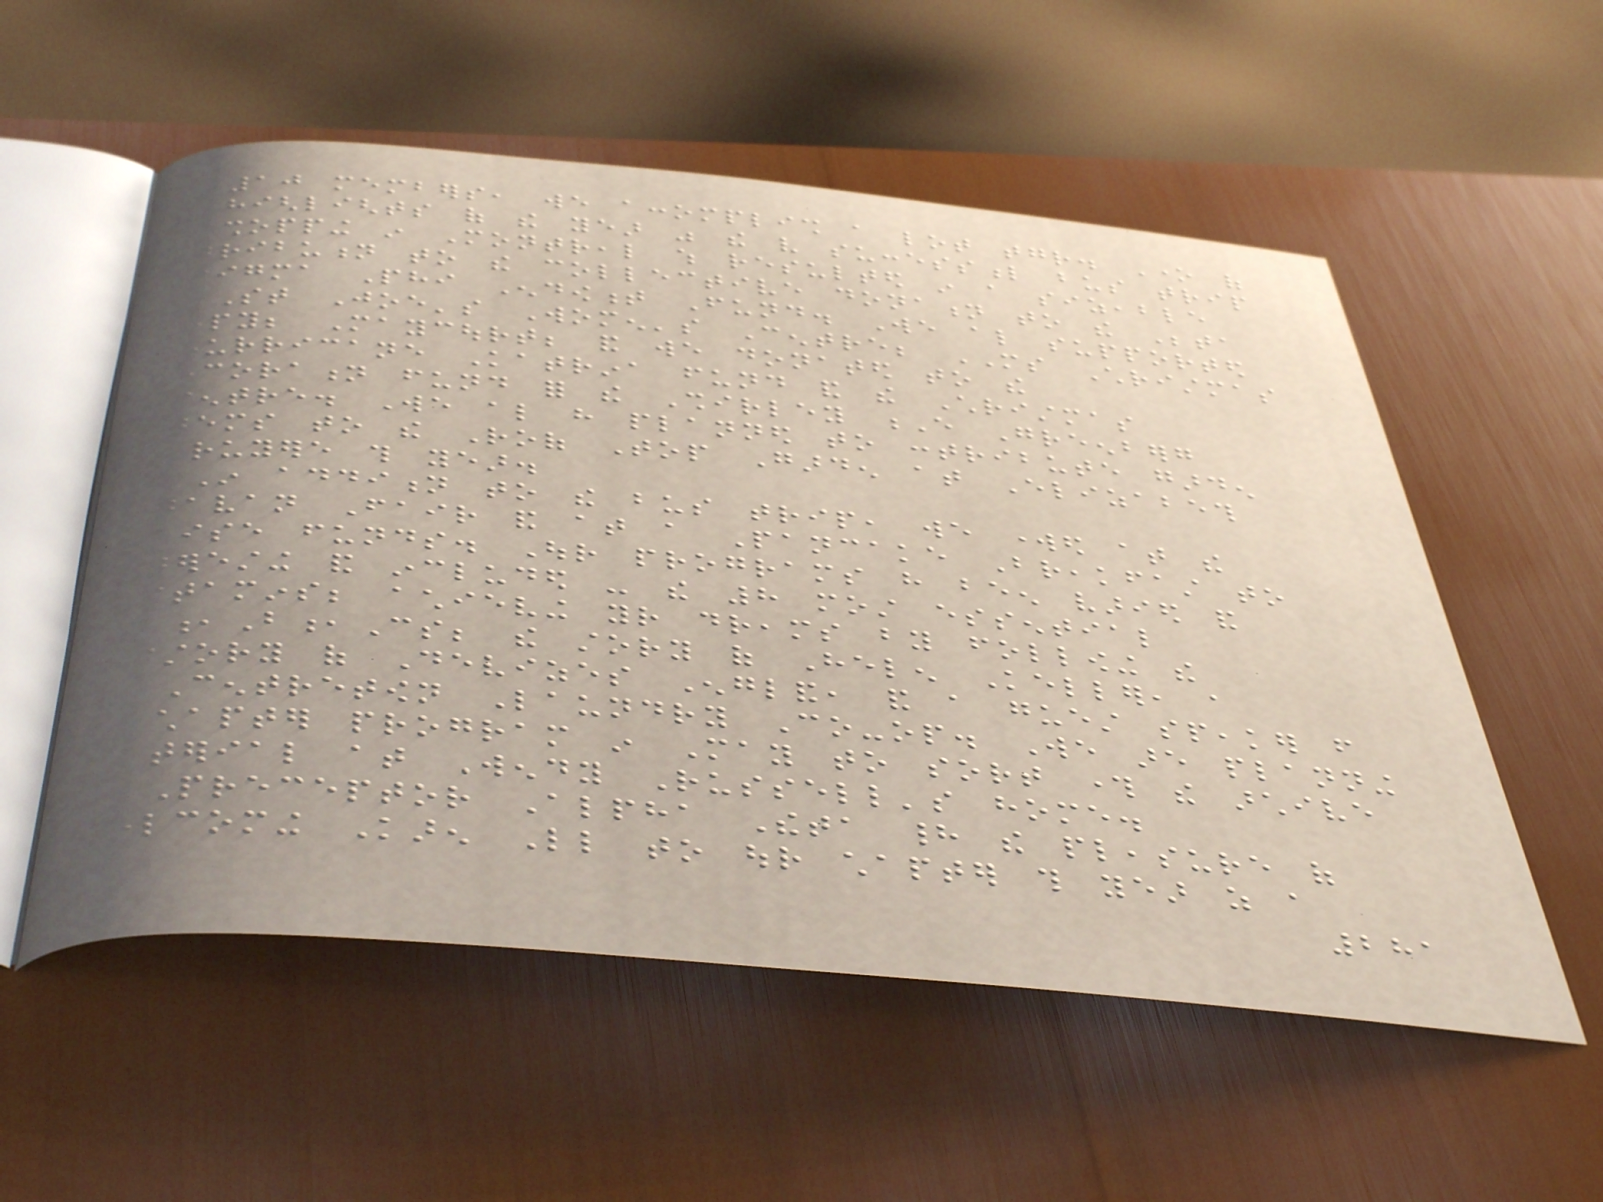10 members, we accomplish a lot together. One of
the highlights of the year was the very successful bus trip
for shopping in Montreal which resulted in a sizeable
contribution to the collective donation to the Beta
Sigma Phi Endowment Fund. We also supported
the St Joe's Women's Centre; MS Christmas
Party; Maycourt; and we donated to the
Hurricane Katrina fund and the Christmas
decoration fund for the Shirley E Greenberg
Centre. We also have planned to contribute garden
items to the Roof Top Garden at Elizabeth
Bruyere this year.
In addition to the bus trip, we worked at the
Navan Fair and at a Pancake Breakfast to
raise funds. Our programs have been varied and
interesting and included - the 8 most essential
vitamins; achieving your dreams by following the
A,B,Cs; the story of Helen Keller, a
history of Devizes England, and a guest speaker from
the Centretown Laundry Co-op. We are planning
a chapter program in May to sort through the archive
material at Wendy Russell's home.
Preceptor Alpha Theta had the pleasure of
welcoming Karen Little to our chapter this year as a
281
